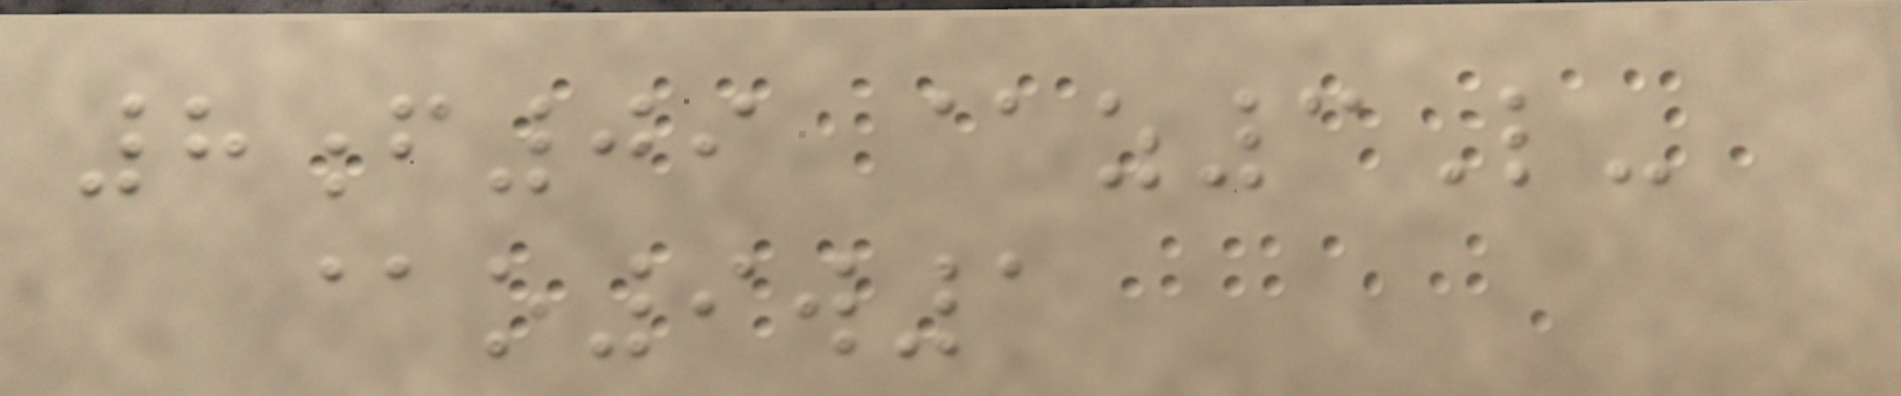8f09 @z3L-
@o9w1
